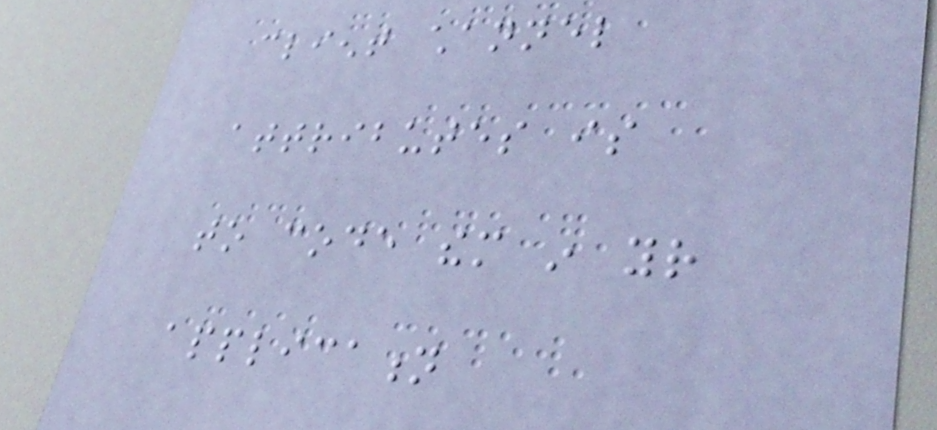client channel
attributes is
to code them in your
application
